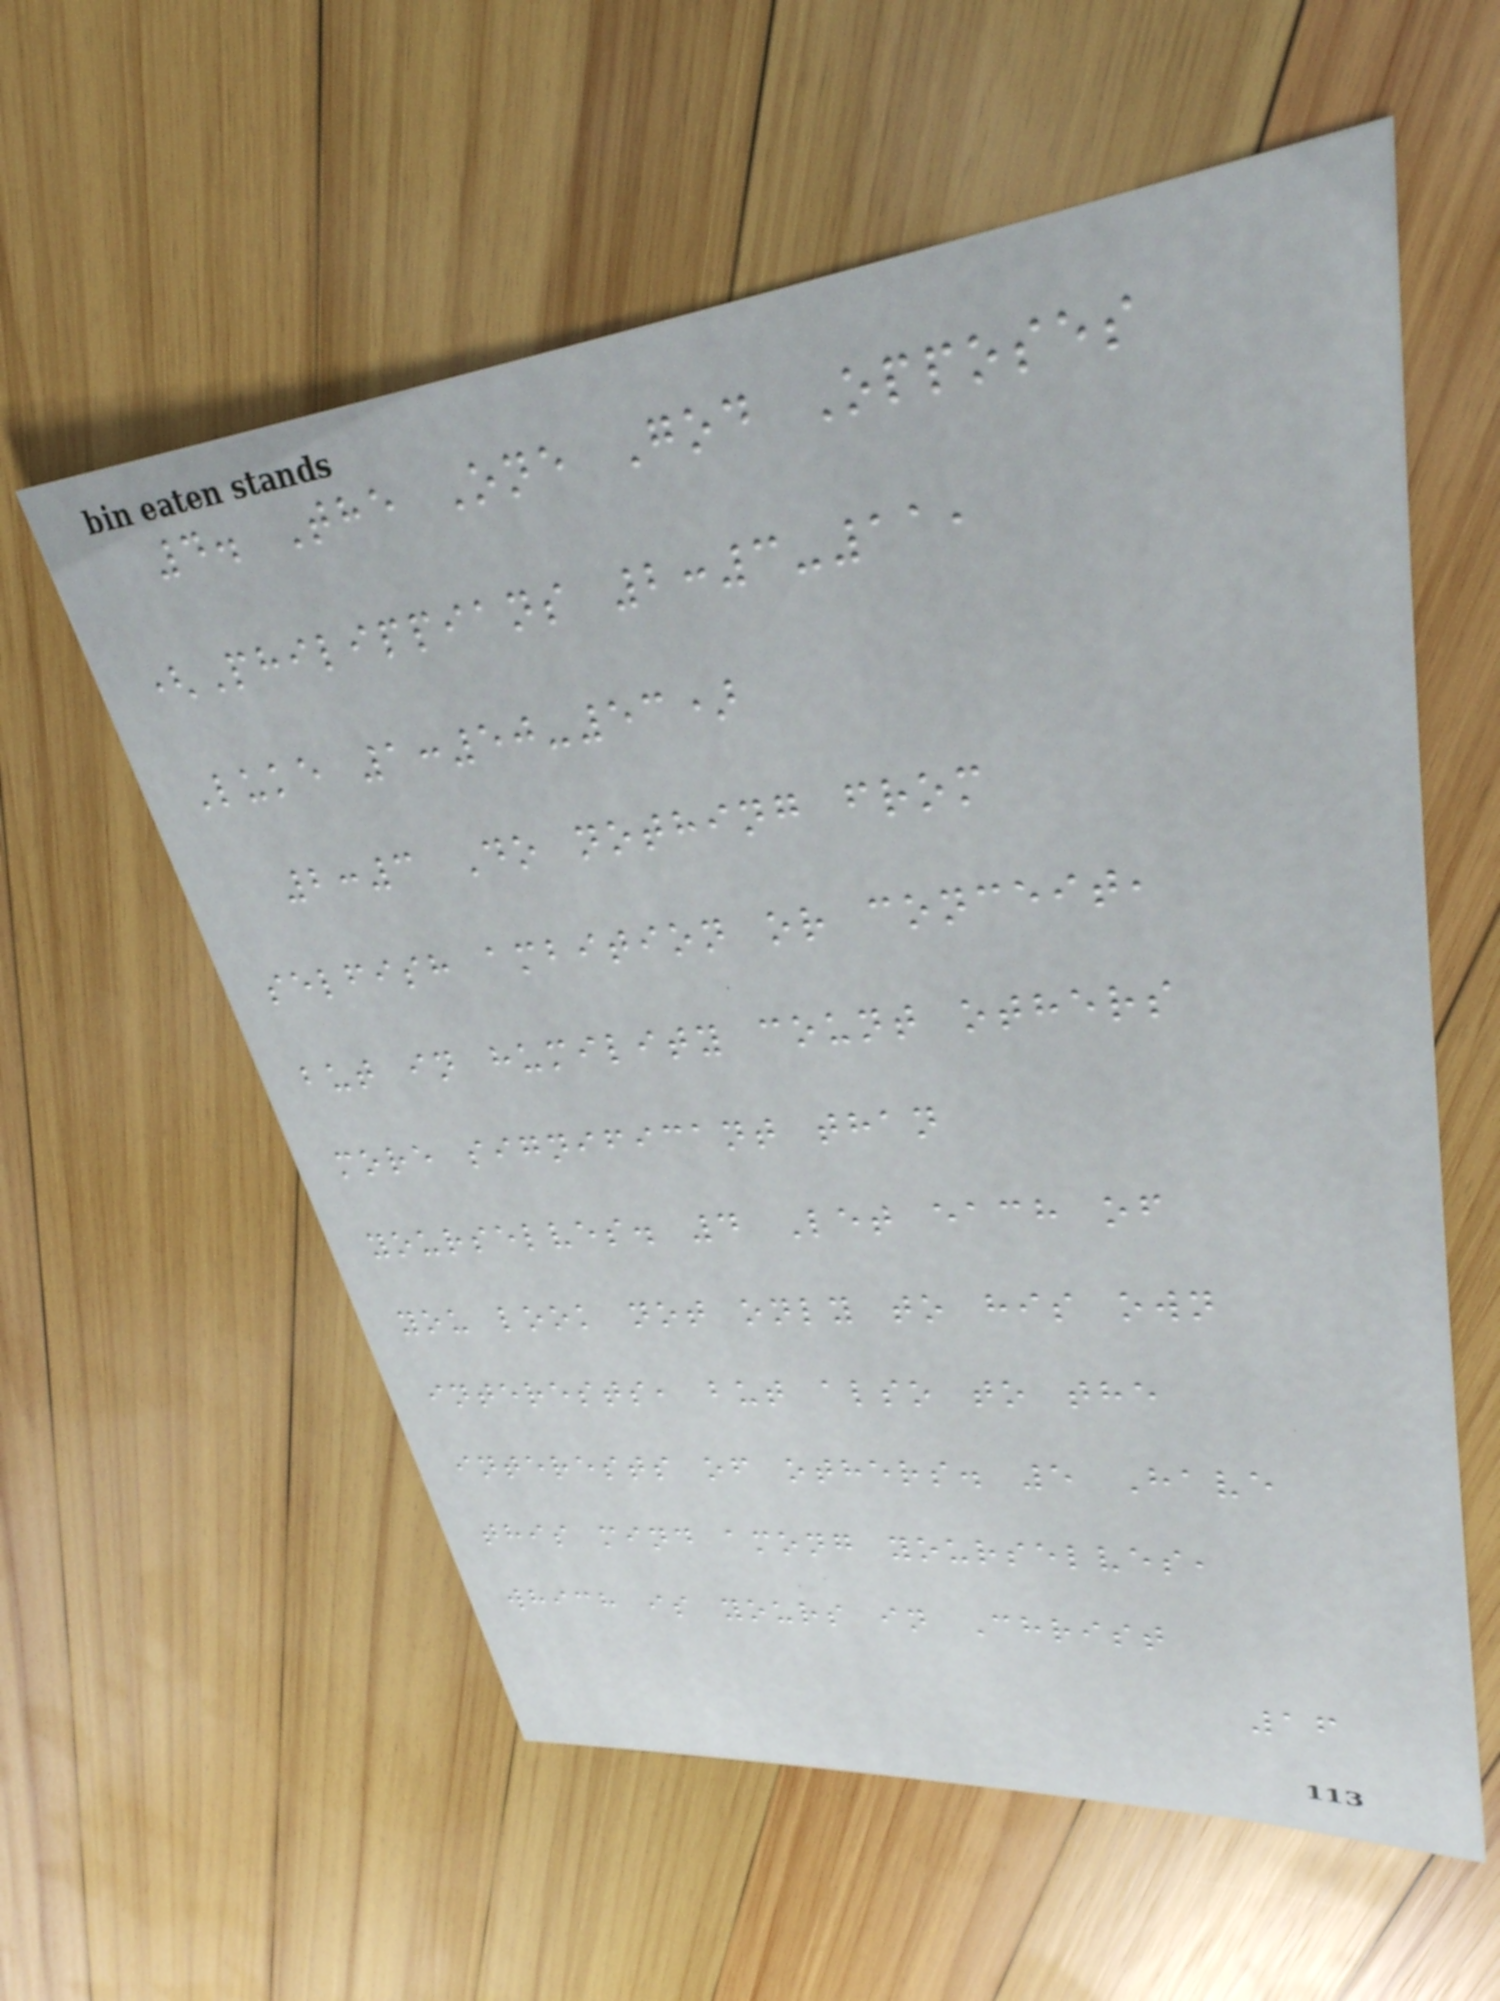4. The One God Opposes
(Philippians 2:3-11,
Luke 1:50-53)
2:3 Do nothing from
selfish ambition or conceit,
but in humility count others
more significant than
yourselves. 4 Let each of
you look not only to his own
interests, but also to the
interests of others. 5 Have
this mind among yourselves,
which is yours in Christ
16
